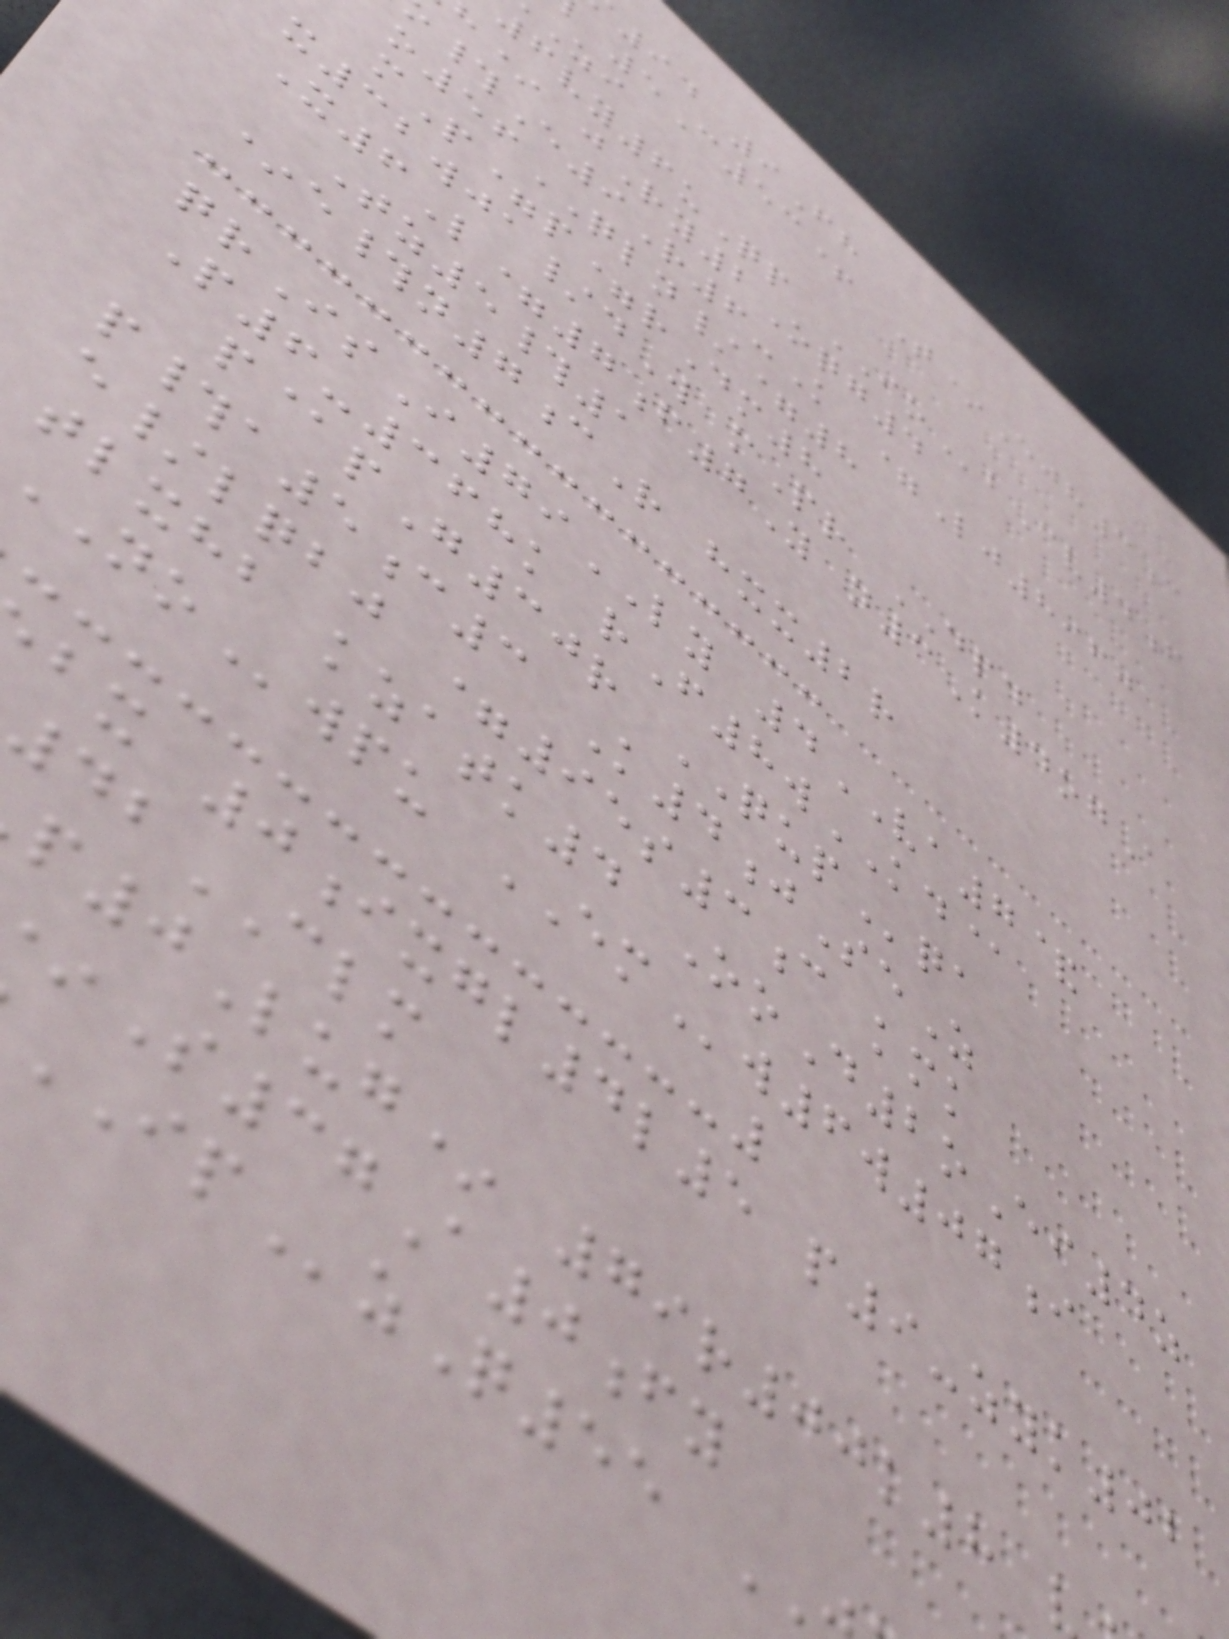94 9Fh
5C53+ T*Ejh3c
6vy6uQp IObCv4f
* jRy2Oqg4
#E9R6-K =Lj8960
o56QLN/=8
mP=p=rDm8
x32wja/dW mPr DPD
X6L=7f7Y n3K4ogA
Tz5#1
*e#n7cR hxx2r
qrIsI79LY 4VA7&
P6-368k rF8wKD@
p@pG30r QUPqa
p#a5c3 K4jSeZ
e/lqbj =95s3c kmk
tlxhb kzatk4 OoD2oEi4z
NOwpu EMw6w07i
bx 0ixgl4l5 p9-zyk02
42CLM
0Lug* 79r00k8
S37A0fy
IPzQ55
